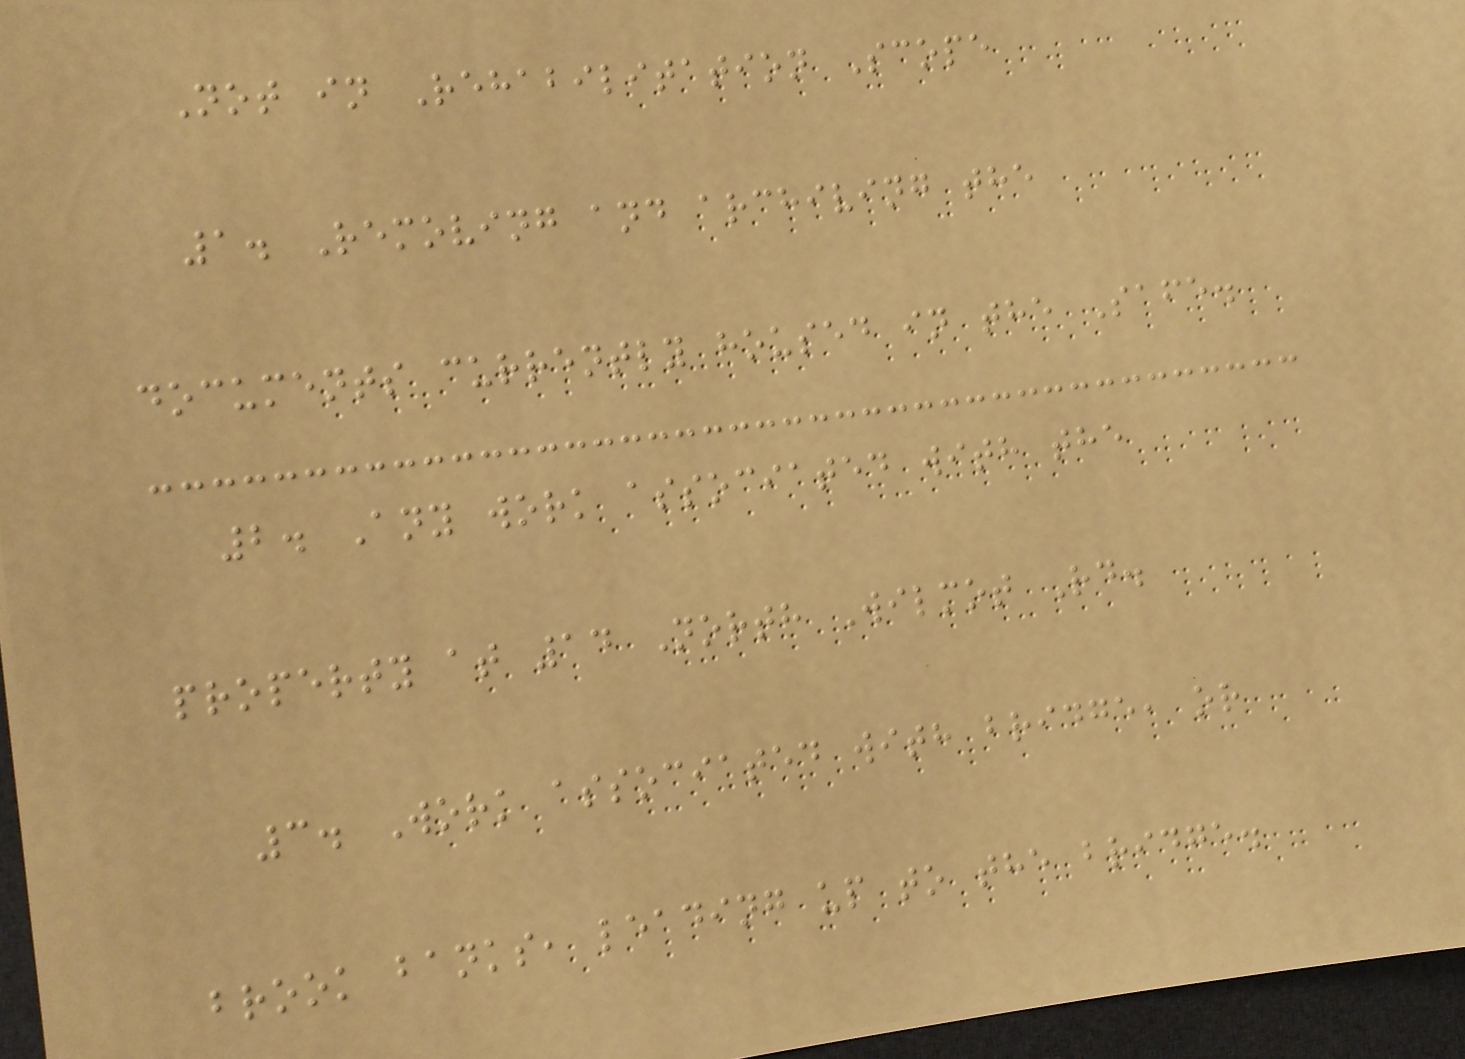Not in Rehabilitation Scope
1. Removing and archiving the
documents currently housed in the Safe.
2. Any work associated with the
property at 14 North Wilmot Rd.
3. Work associated with bridge, or
brook banks, leading up to the bridge.
